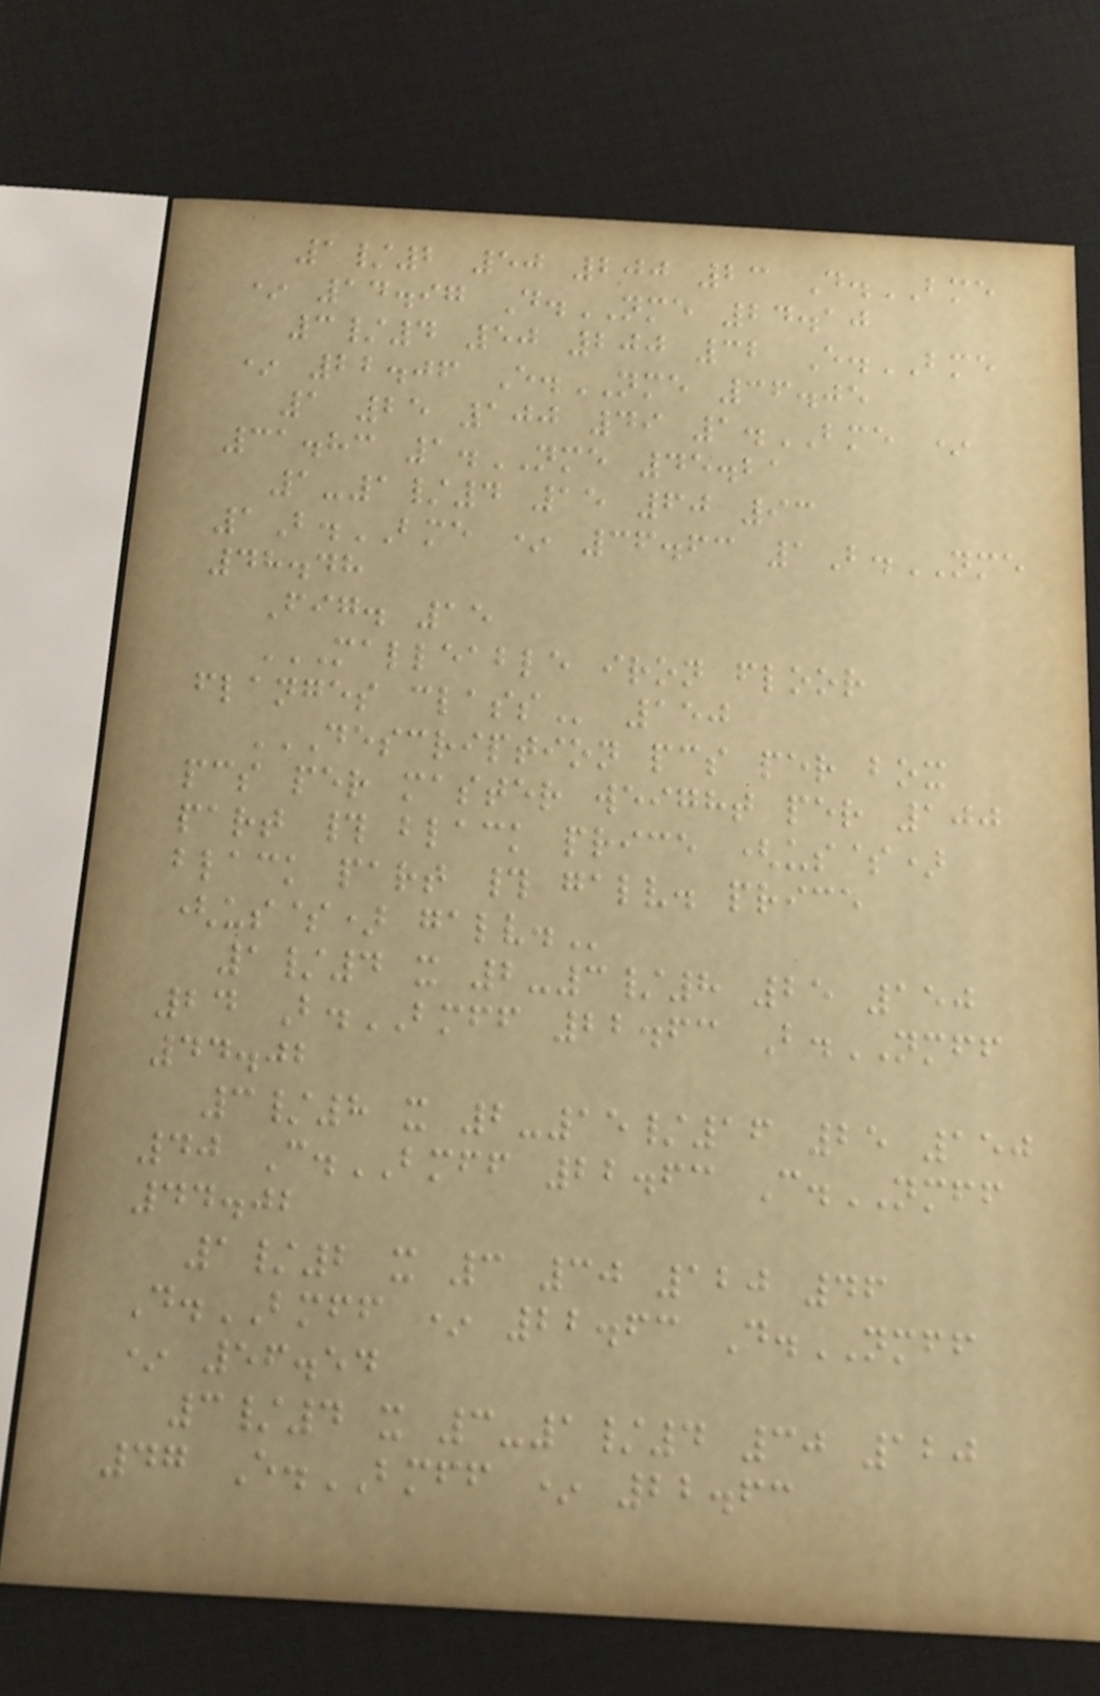1/2 50 200 23 D.BME
* 14.97 D.NME 24.10
3/4 50 200 32 E.BME
* 22.06 E.NME 36.05
1 25 100 49 1.BME *
31.83 1.NME 45.21
1-1/4 15 60 93
1B.BME * 36.63 1B.NME
48.48
Fig. 15
MALLEABLE IRON FLOOR
FLANGES CLASS 150
DESCRIPTION PCS PER BOX
PCS PER MASTER WEIGHT PER 100
PART # BLACK PRICE (US$)
BLACK PART # GALV. PRICE
(US$) GALV.
1/4 x 2-3/8 25 150
24 B.BMFF 22.63 B.NMFF
44.02
3/8 x 2-15/16 25 150
40 C.BMFF 22.63 C.NMFF
44.02
1/2 x 3 30 120 46
D.BMFF * 22.63 D.NMFF
* 56.54
3/4 x 3-1/4 30 120
47 E.BMFF * 22.63
